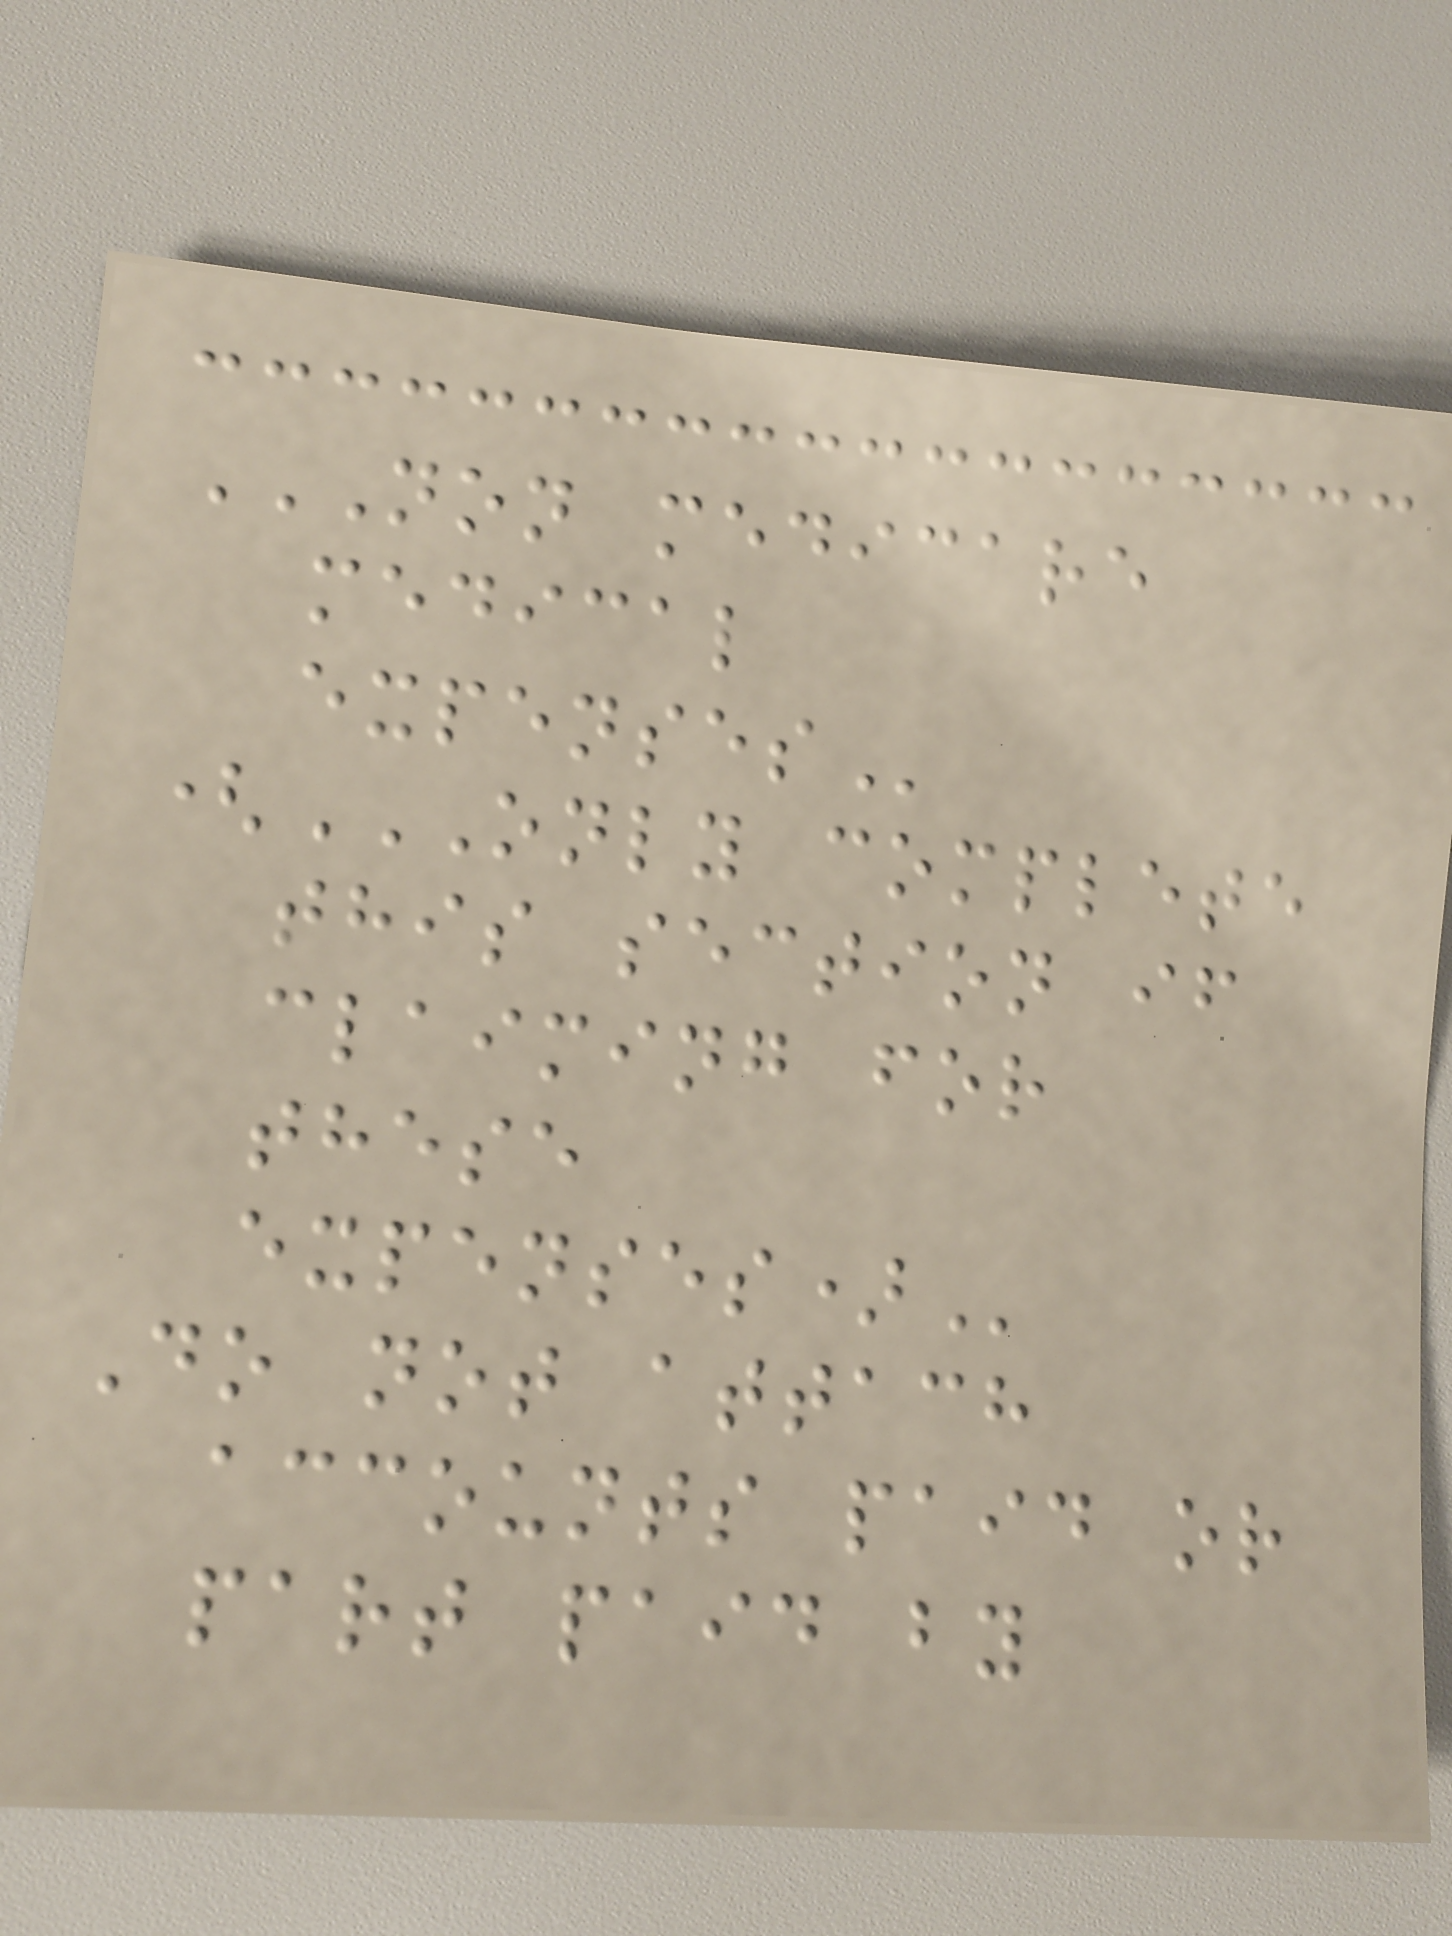NON MEDICARE
MEDICAL
EXPENSES
(ONLY COMPLETE
THIS SECTION IF
CLAIMING FOR
THESE
EXPENSES)
Do not attach
accounts paid or
part paid by
